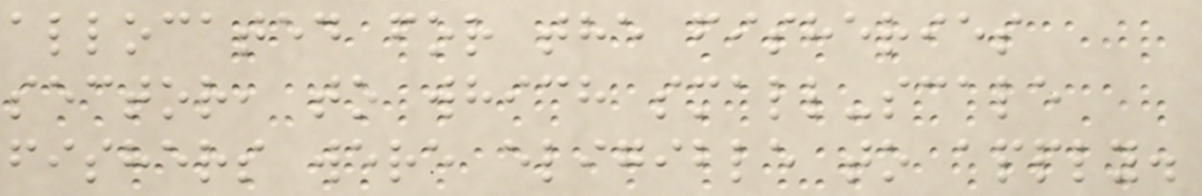allocated for the fisheries
sector, to which small-scale
fishers were eligible to apply.
